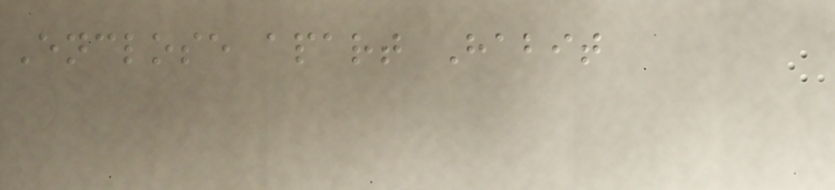Enclose apart Habit
